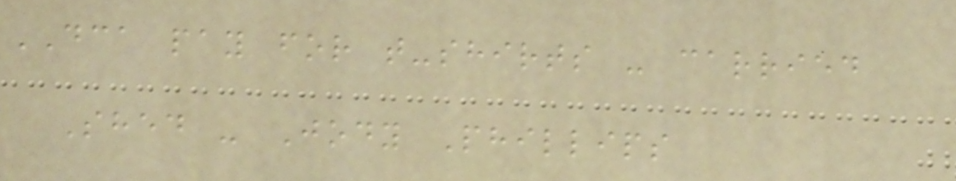DCA pay for t-shirts - carried
Shed - Jody Phillips
